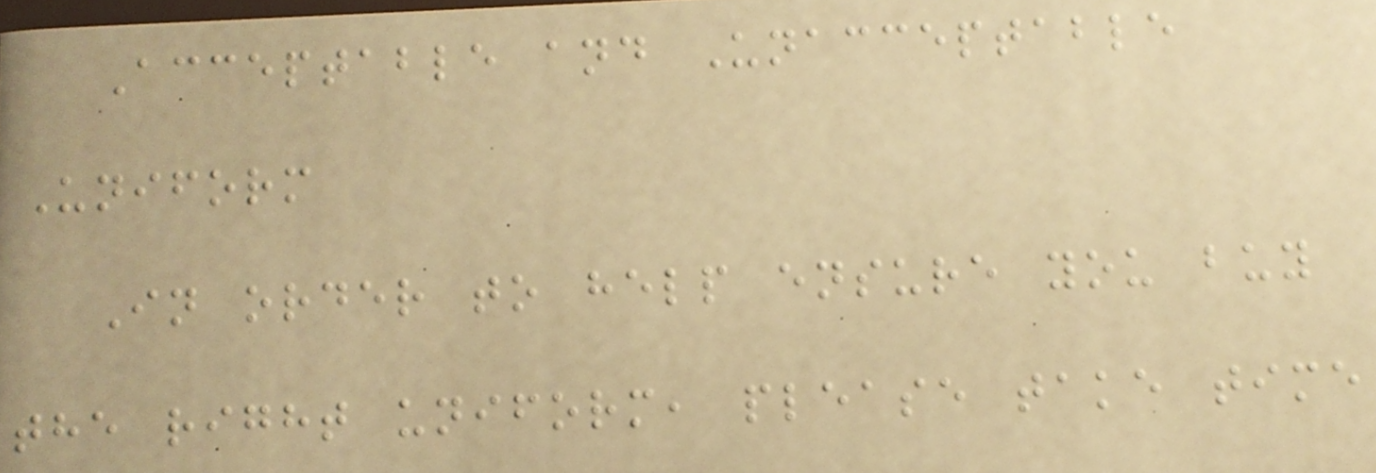Acceptable and Unacceptable
Uniform
In order to help ensure you buy
the right uniform, please take time
